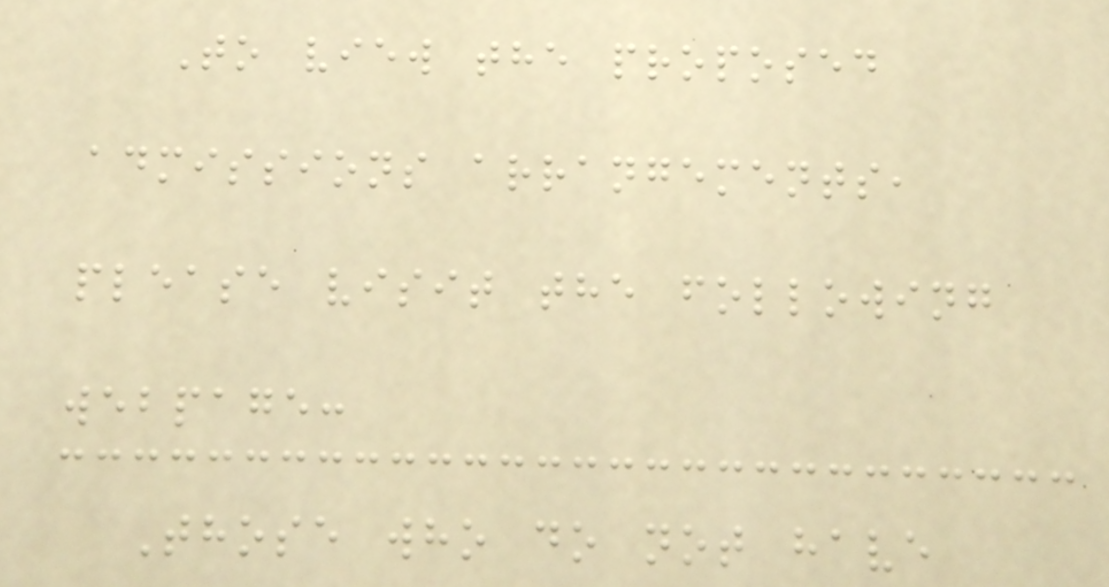To view the proposed
admissions arrangements,
please visit the following
webpage:
Those who do not have
